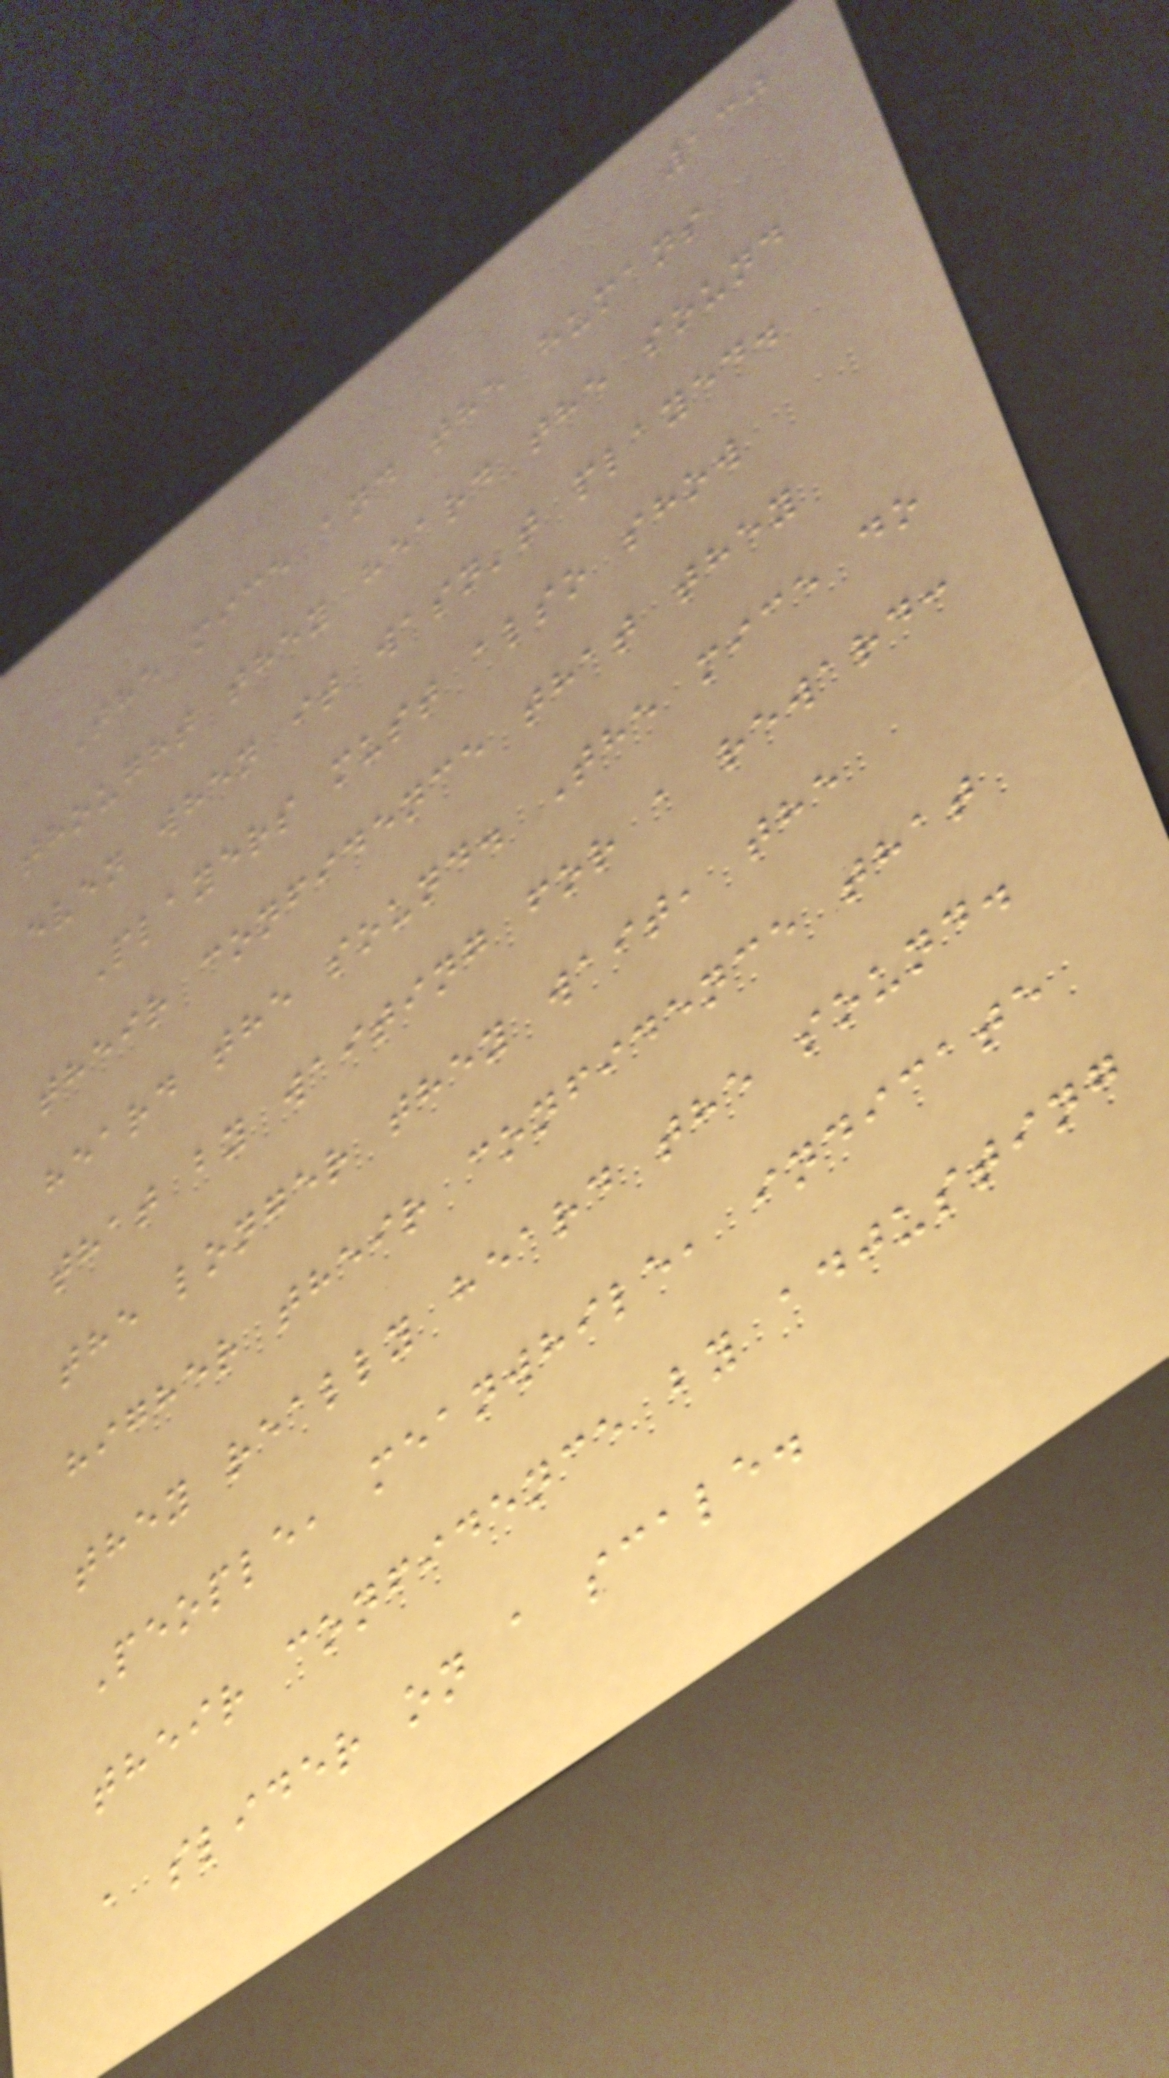130
The mice and the humans
thought they heard the sound
even when it wasn't played.
Players must also show
their confidence that they
heard the sound. The mice do
that by waiting for a reward:
the longer they wait, the
higher their confidence that
they really heard the sound.
People, meanwhile, indicate
their confidence by adjusting
a slider on a scale.
